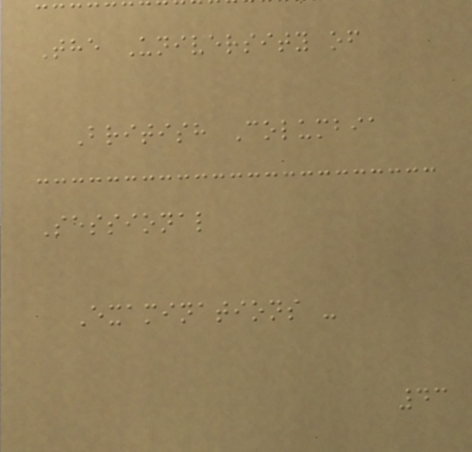The University of
British Columbia
Sessional
Examinations -
43
